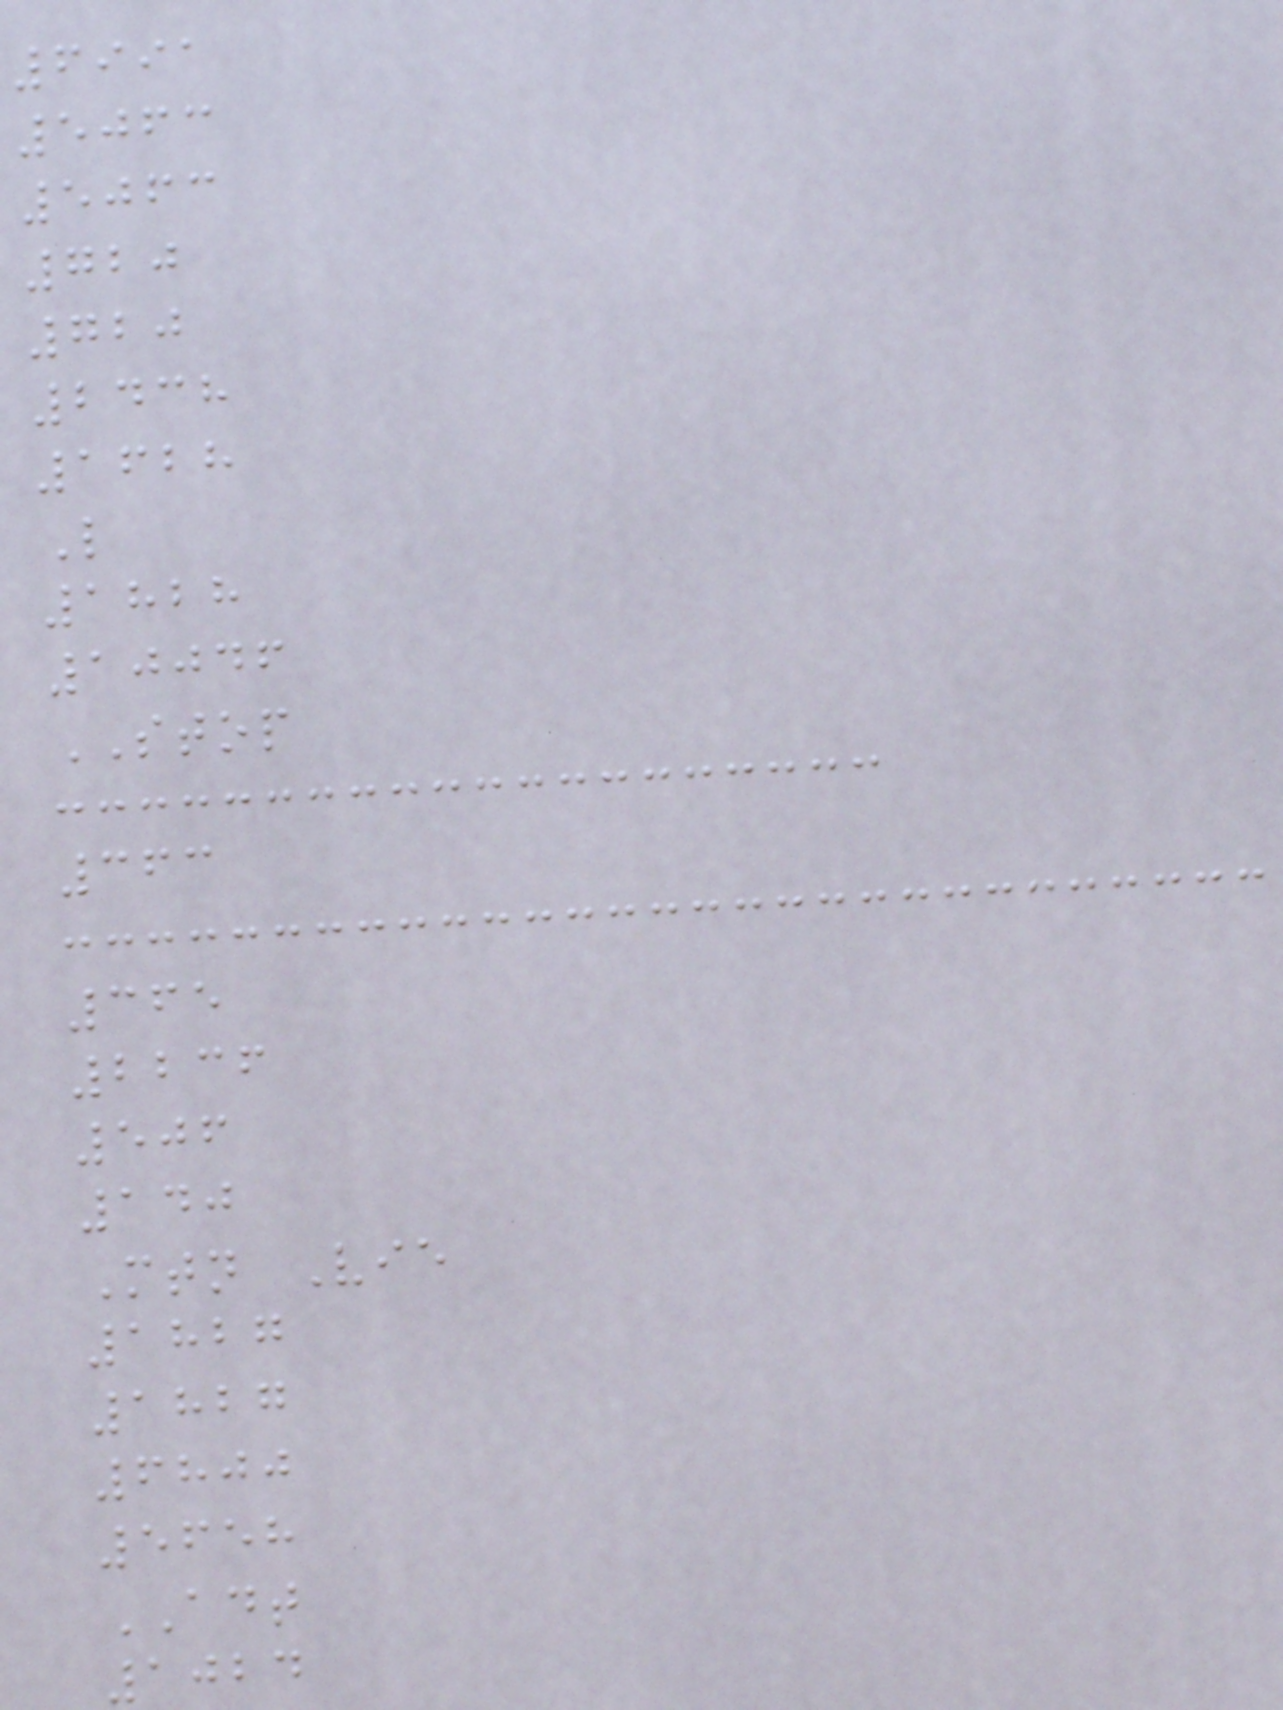6991
5063
5063
720
720
2438
1628
L
1828
10046
STOP
363
365
2236
506
140
Mtn Vie
1827
1827
6800
5658
ADT
1024
